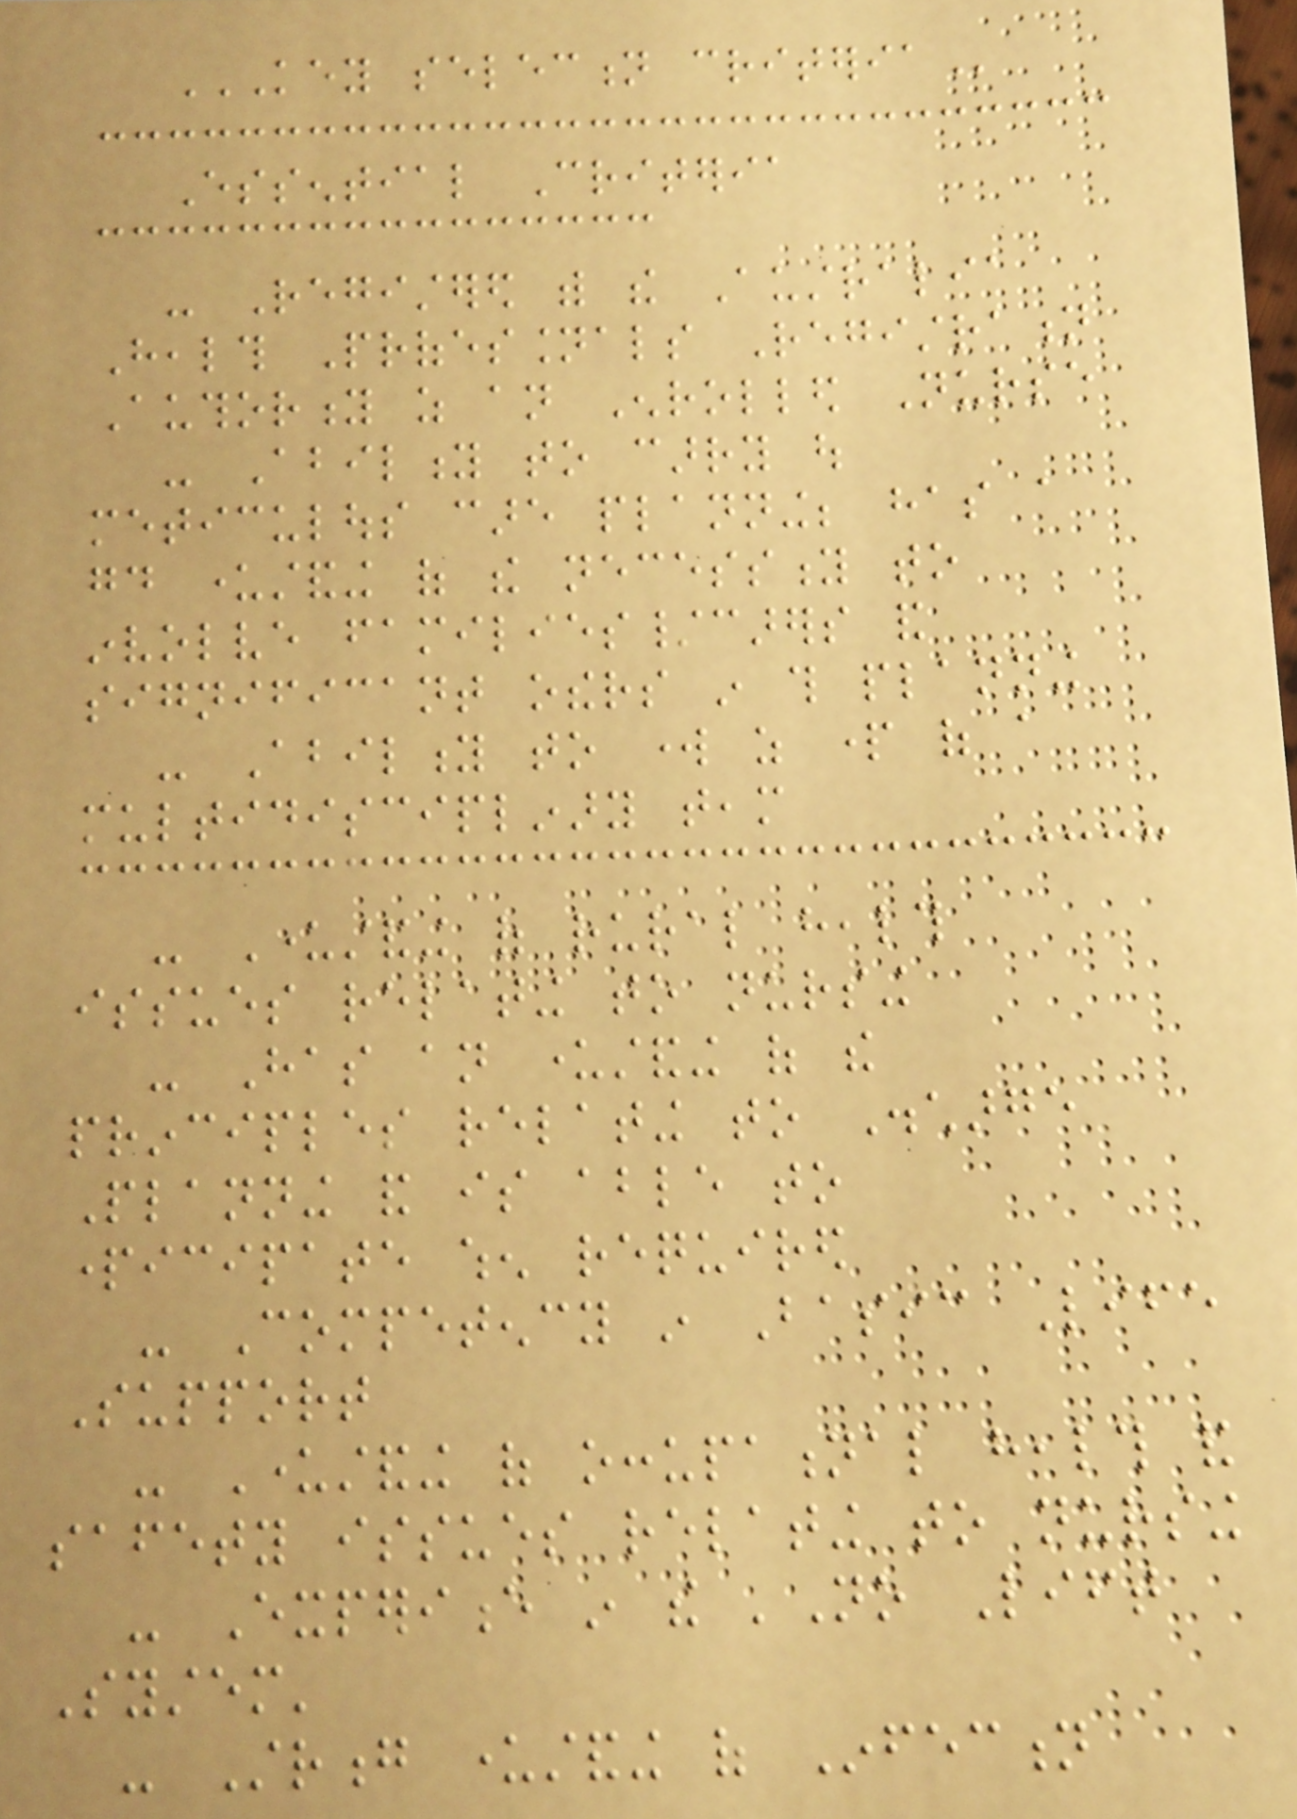KEY SELECTION CRITERIA
Essential Criteria
- Registered with the Australia
Health Professionals Registration
Authority as an Enrolled Nurse
- Ability to carry out
meticulous care planning; has a
good understanding of the necessity to
involve families/carers and
significant others in this planning
- Ability to work as part of a
multidisciplinary team
- Understanding of rural health
issues relating to nursing
- Has an understanding of the
principles relating to Discharge
Planning and is able to
participate when required
- Competency in Basic Life
Support
- Understanding of occupational health and
safety issues relating to nursing
- Experience in the 'No Lift
System'
- Strong understanding of Infection
